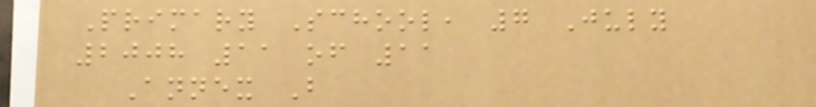Primary School, 7 July
2008 11 of 11
Annex B
